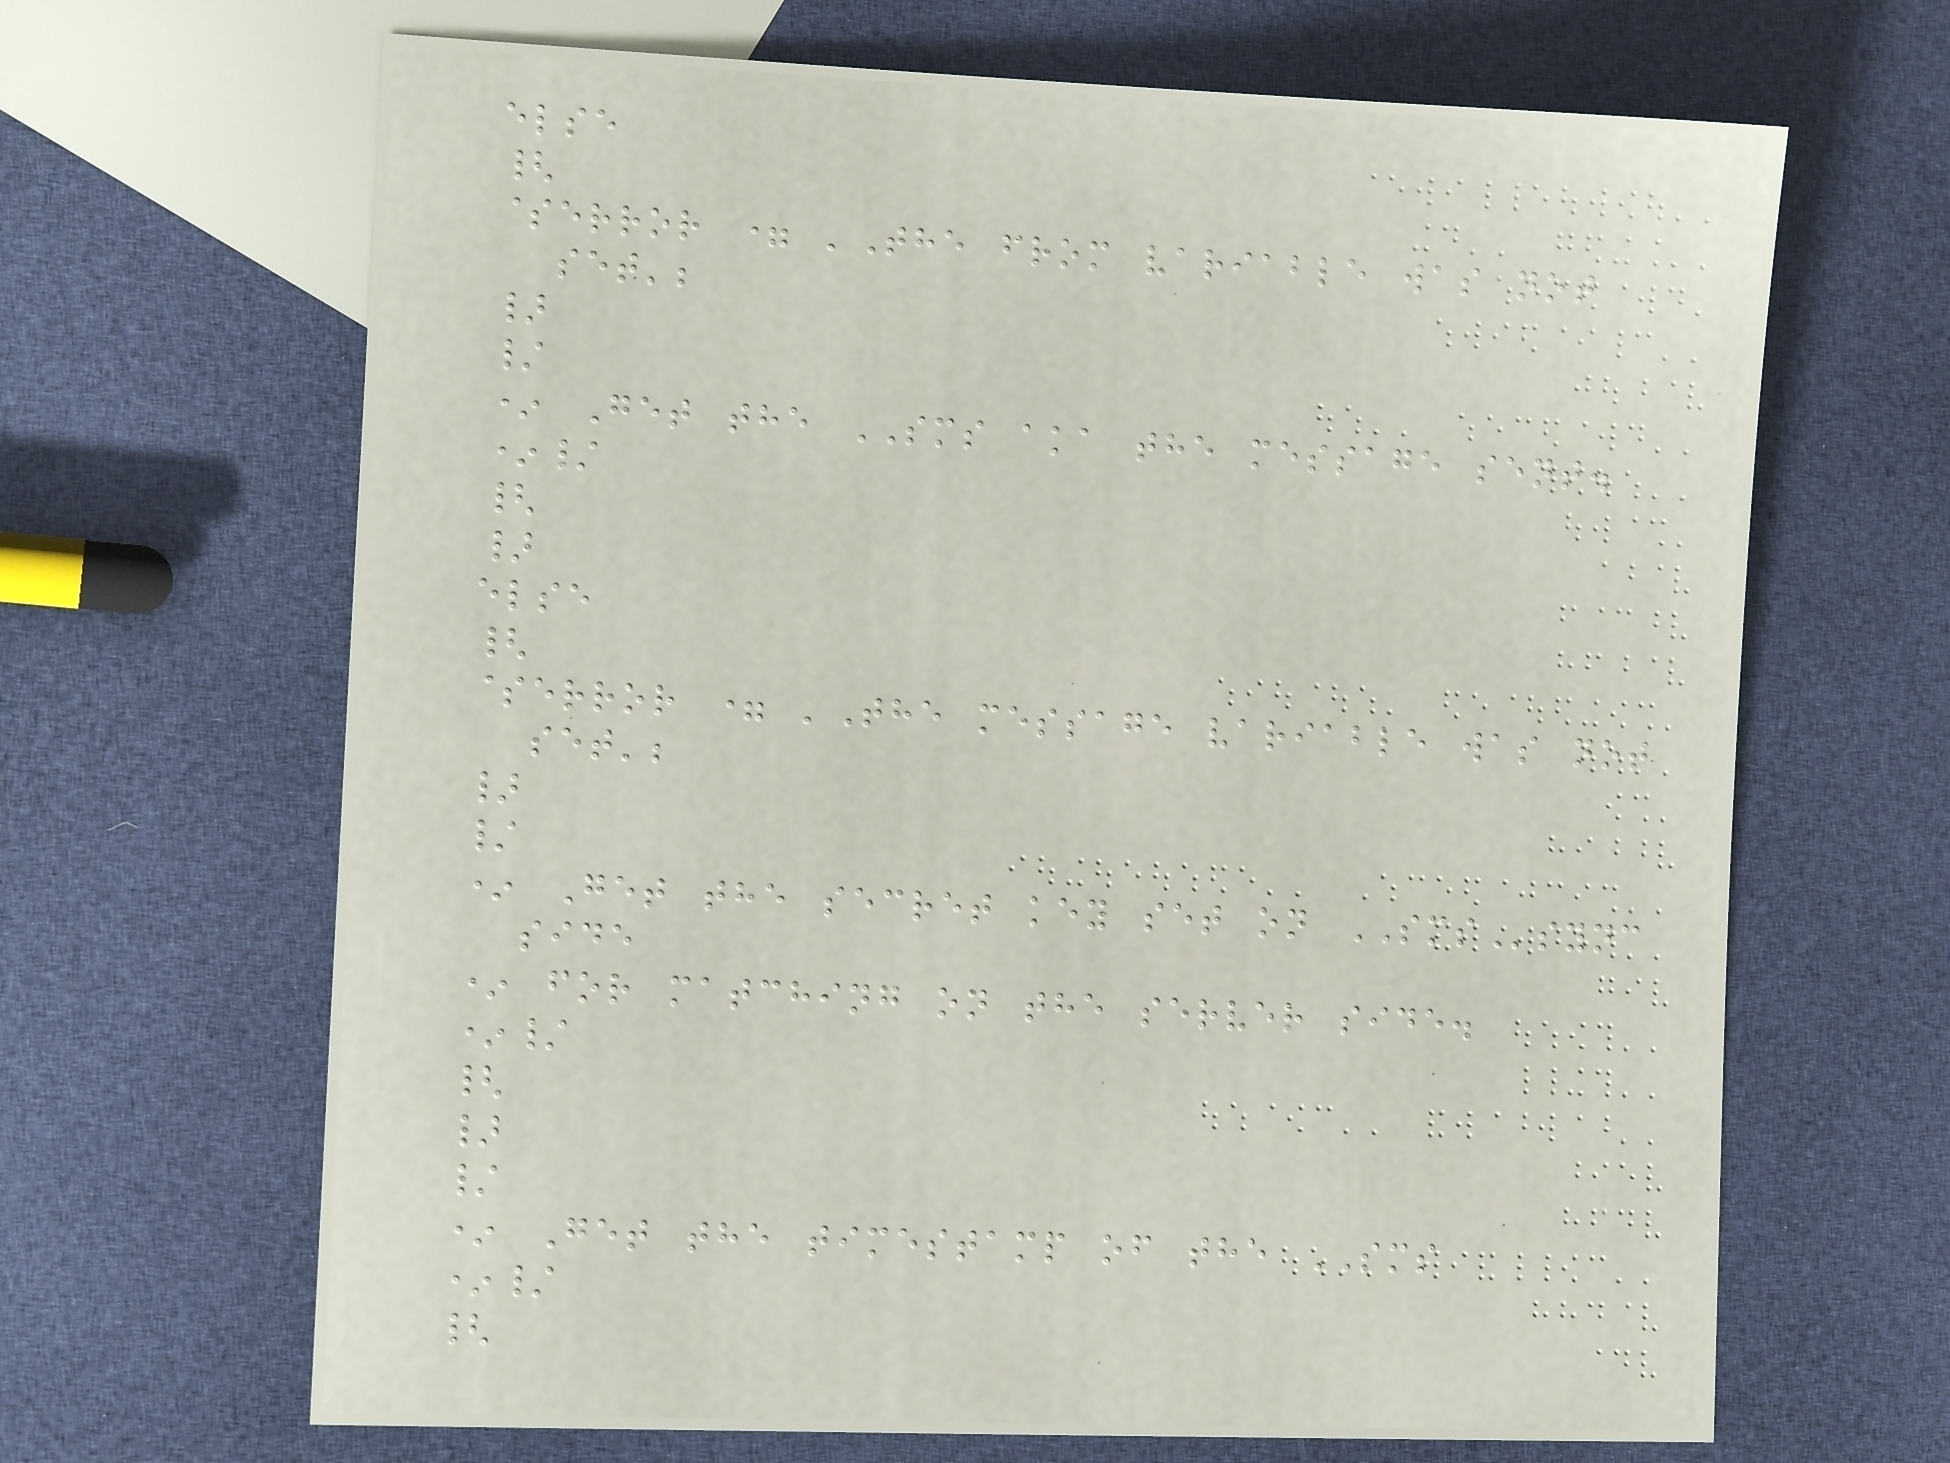else
{
$error = 'The from variable was not
set';
}
/
* Get the SMS aka the message sent.
*/
{
}
else
{
$error = 'The message variable was not
set';
}
/
* Get the secret key set on SMSsync
side
* for matching on the server side.
*/
{
}
/
* Get the timestamp of the SMS
*/
{
